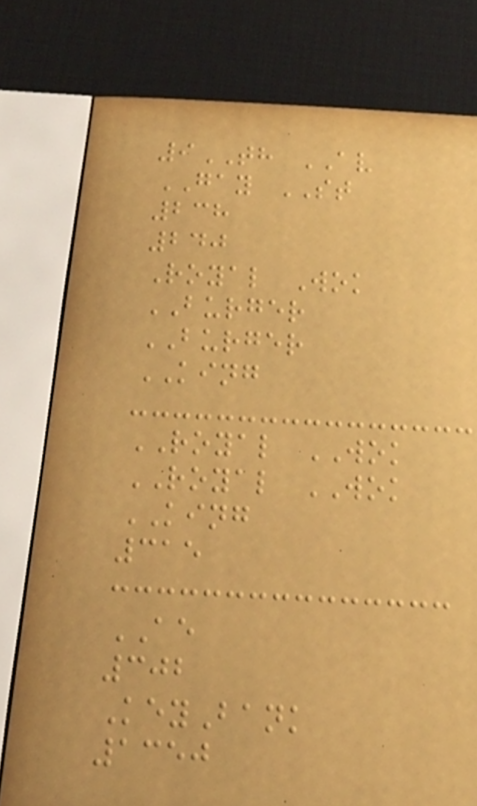9TH AV
GAY ST
238
240
Royal Wok
BURGER
BURGER
KING
ROYAL WOK
ROYAL WOK
KING
315
AE
302
KeyBank
1350
